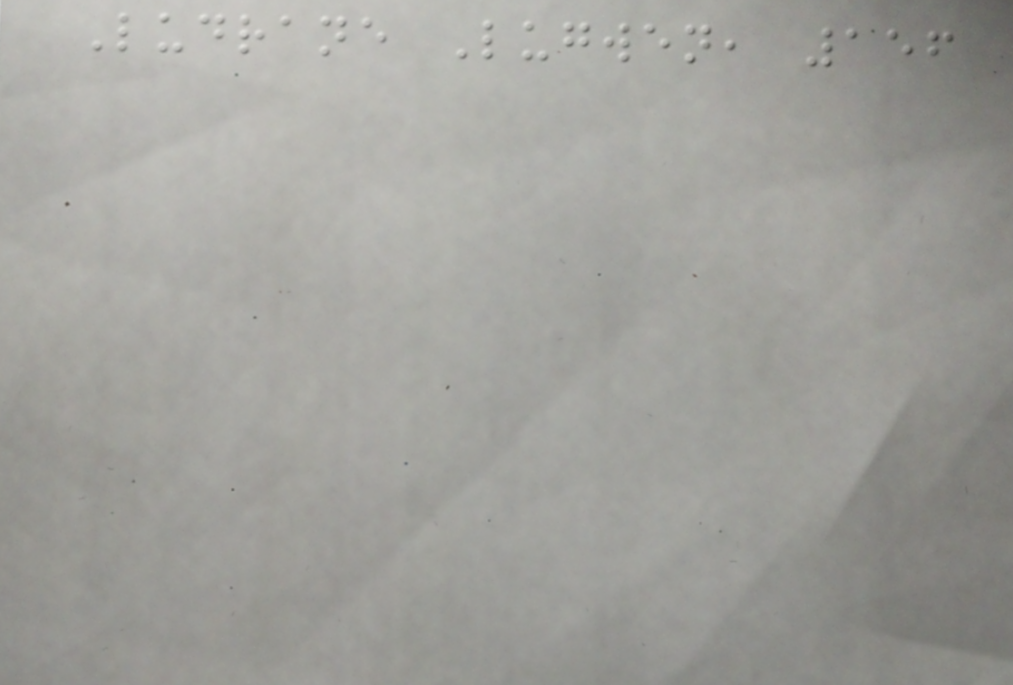Ludrane Lugwen, 156
